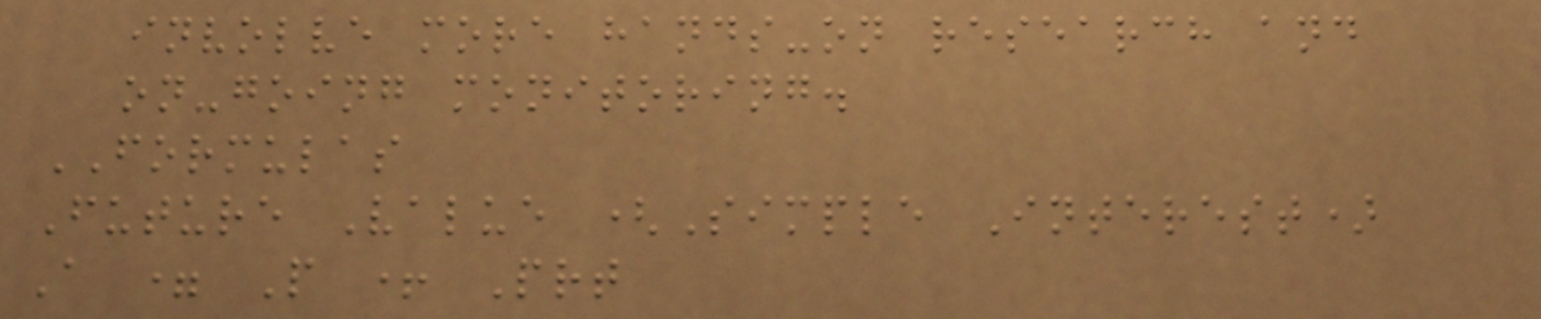involve more hands-on research and
on-going monitoring.
FORMULAS
Future Value (Simple Interest)
A = P + Prt
